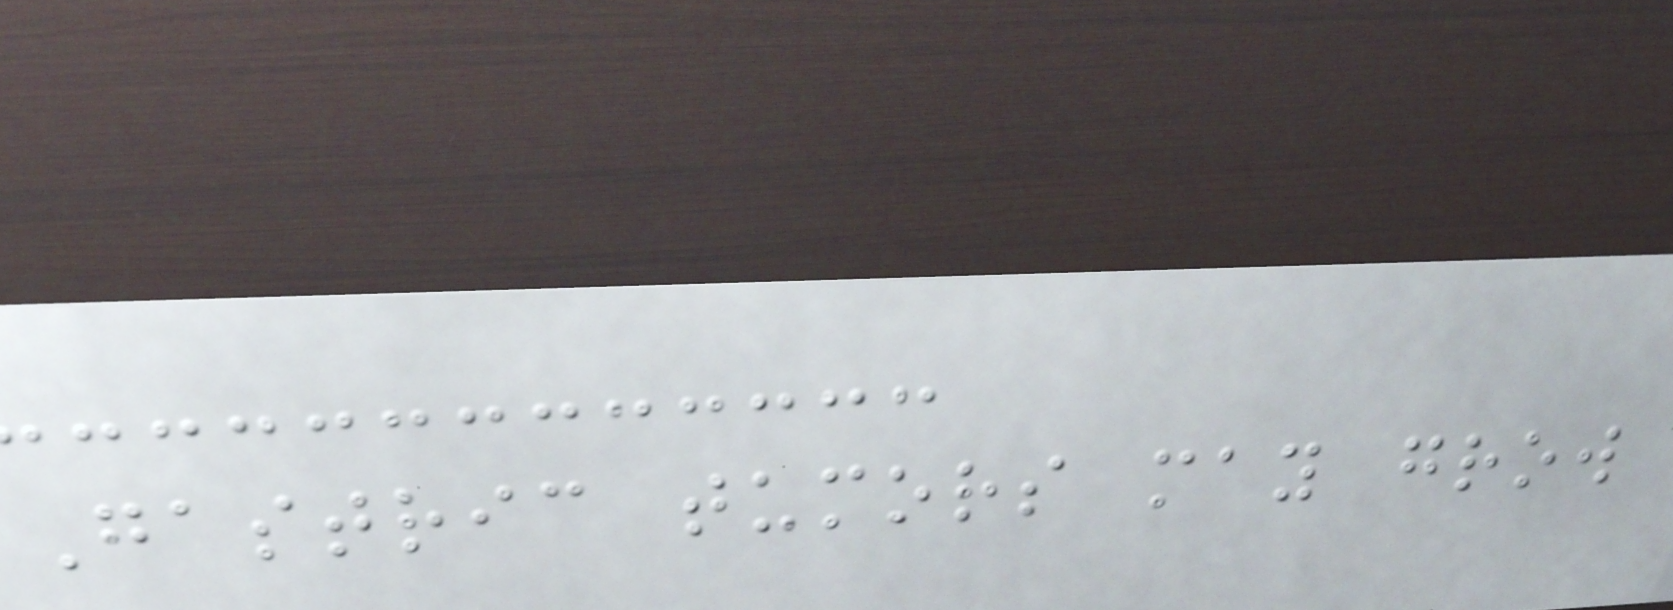Gastric tumors may grow
